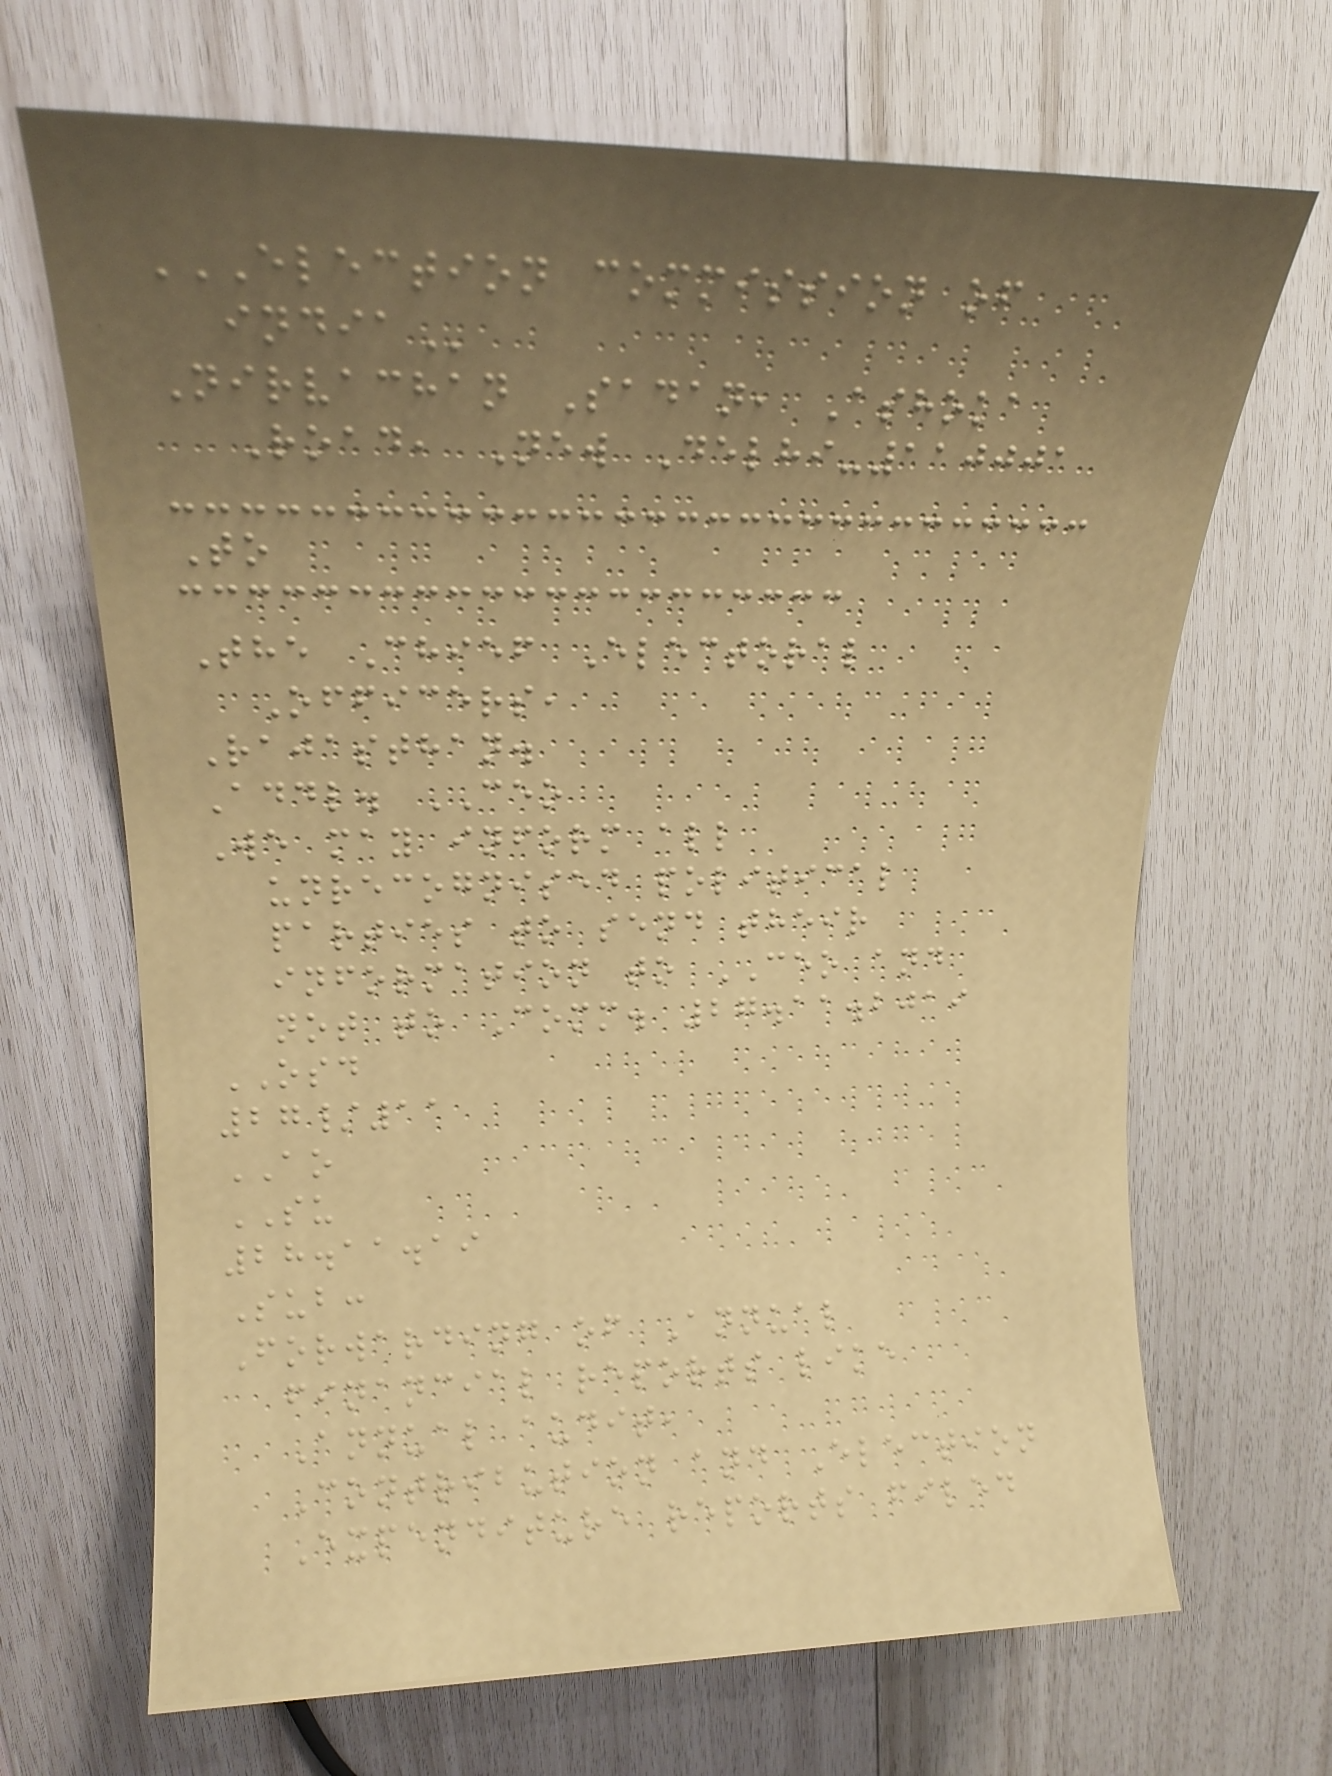ELECTION COMMISSION OF
INDIA
Nirvachan Sadan, Ashoka
Road, New Delhi-110001
To
The Chief Electoral
Officers,
Rajasthan.
Addl. CEO
We may inform all
unrecognised political
parties to send their
information to CEO and
not to Comm. 27.11.2019
OSD
27/11
AO
SU
28.11.19
Sub:
Forwarding of Annual
financial reports like
Annual audit,
Contribution and Election
Expenditure reports filed
